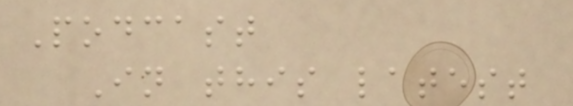Podcast
In this latest
